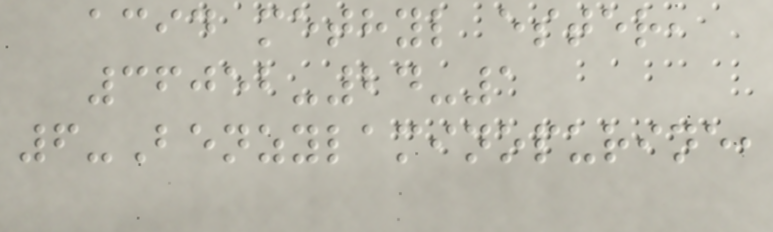acid methyl ester,
36052-24-1
6-Benzylaminopurine,
